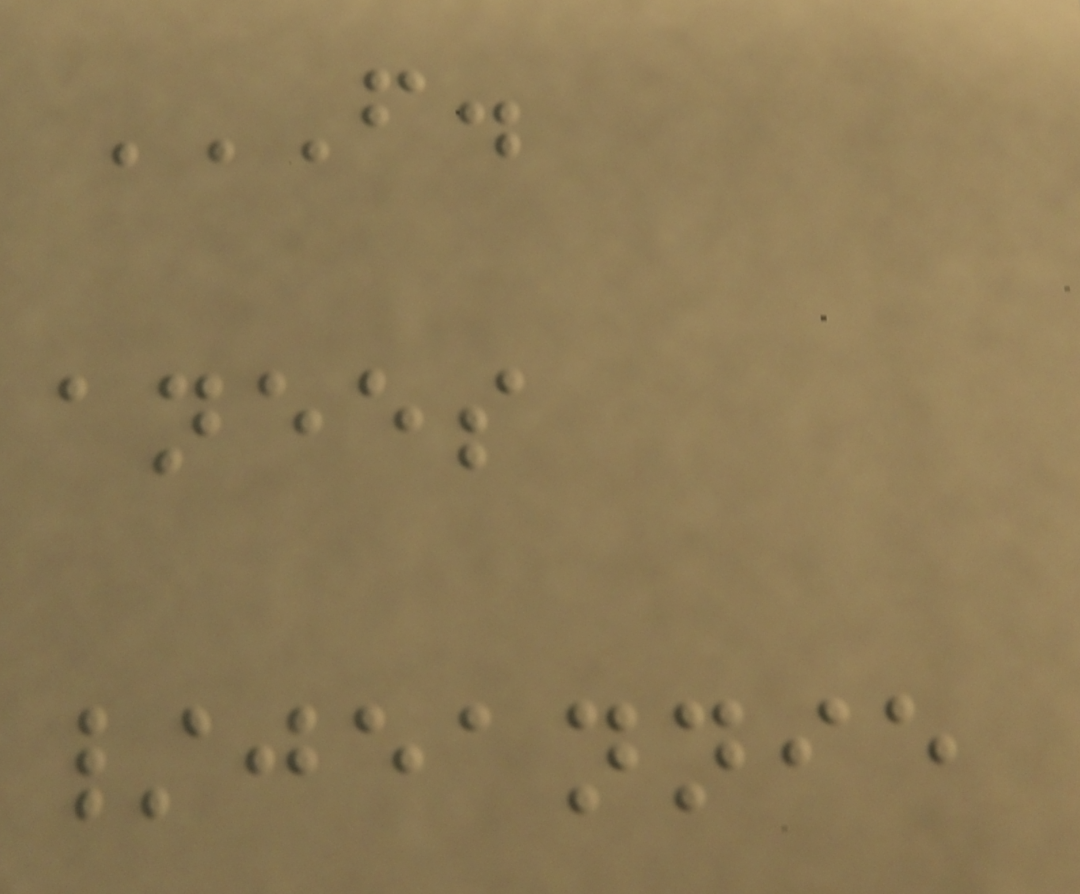F.
ANEES
/JEANNIE
